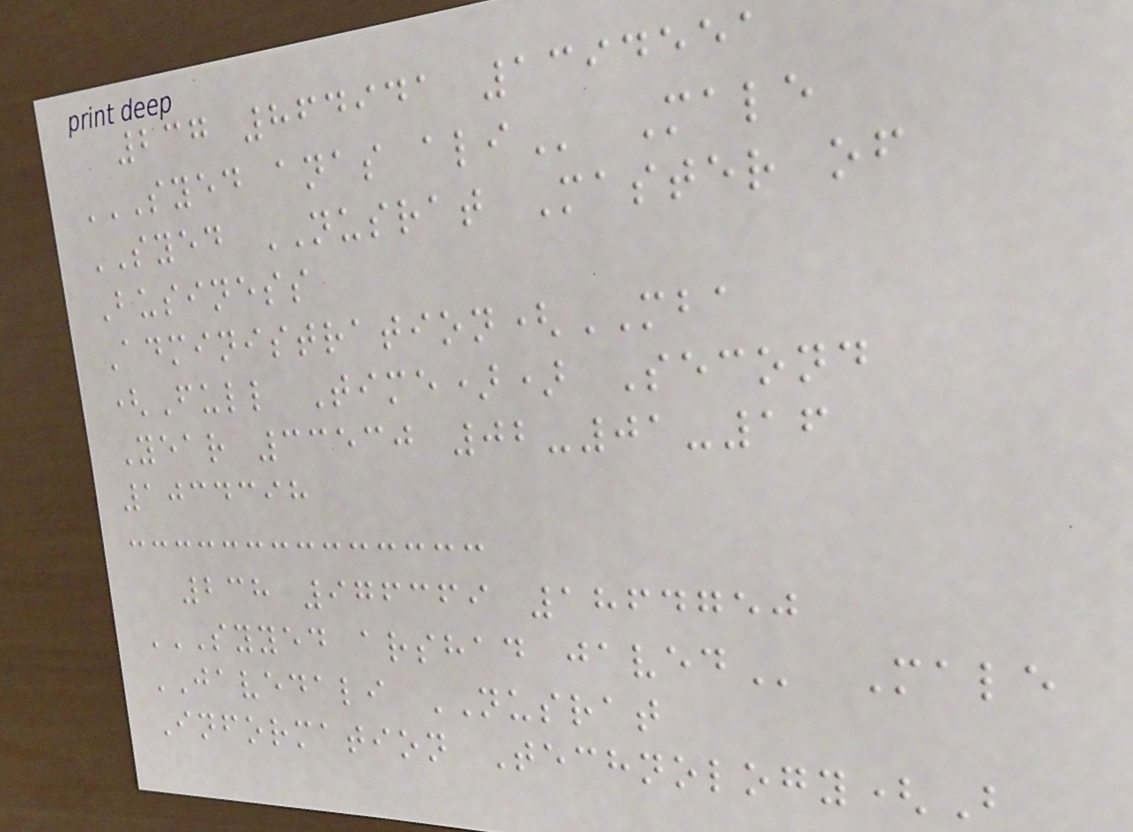237 864941 1394551
SYED ANAS ALI Male
SYED NUSRAT Master of
Business
Administration(MBA
(Full Time)) Second
Year 33530 02-01-16
1034398
238 976369 1864750
SYYED ARSHAD JAVED Male
JAVEDALI NUSRAT
Information Technology(B
